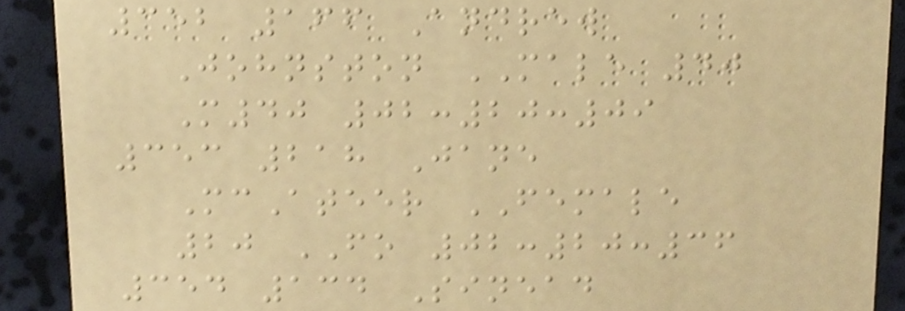352 166 Andrew
Johnston MALE 40
M40 02:20:09
353 218 Jane
McAteer FEMALE
20 FO 02:20:36
354 134 Sinead
